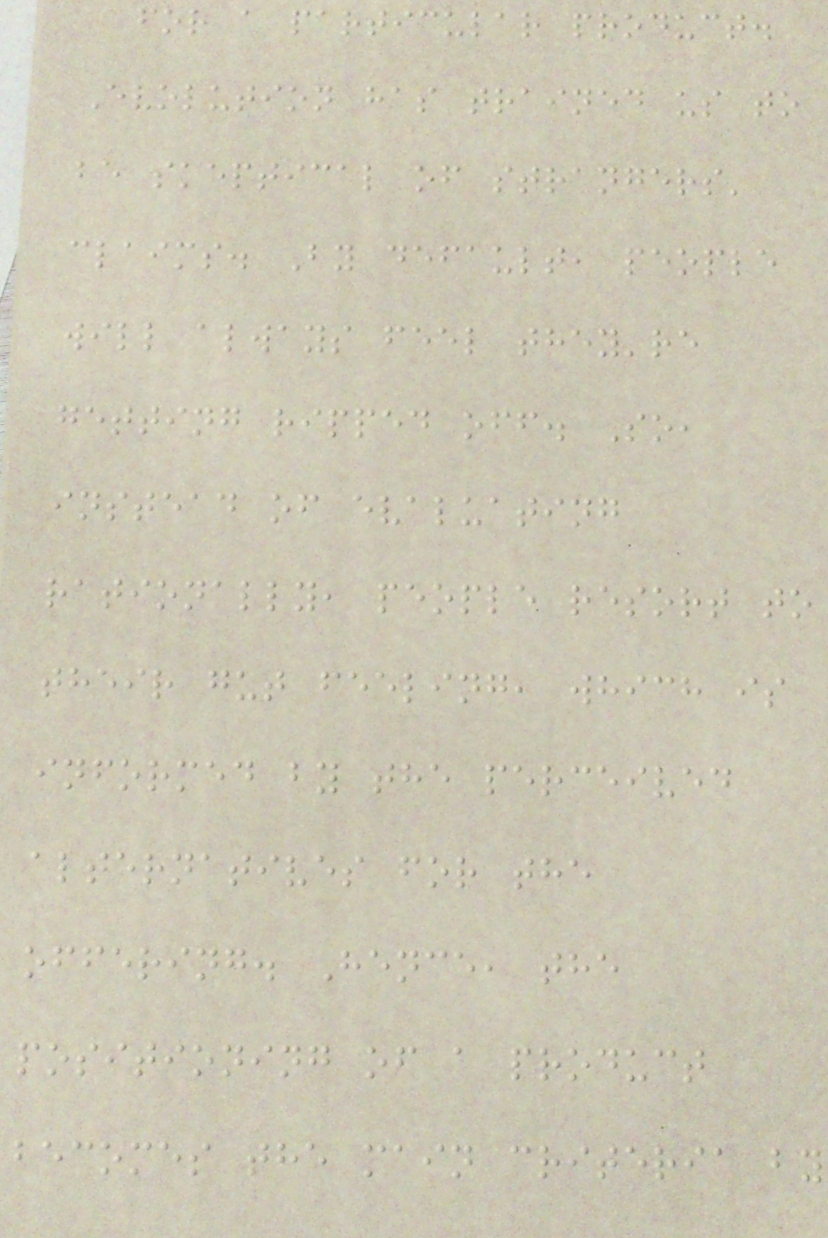for a particular product.
Evolution has trained us to
be skeptical of strangers'
claims. By default, people
will always feel they're
getting ripped off. So,
instead of evaluating
rationally, people resort to
their gut feeling, which is
informed by the perceived
alternatives for the
offering. Hence, the
positioning of a product
becomes the main criteria by
